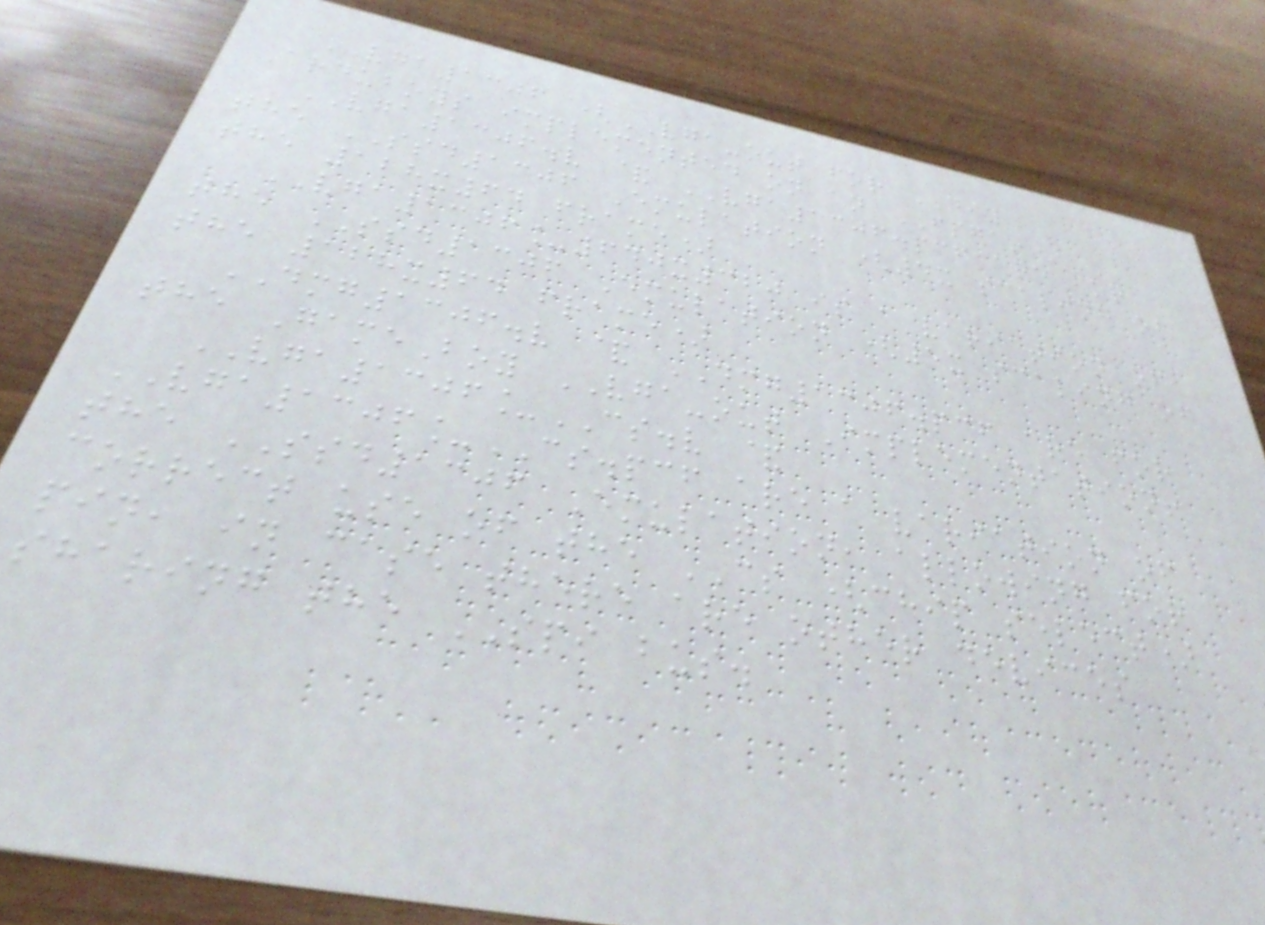VGA1306 (VGA-out for DIY
Arduboys implemented on an FPGA!)
VGA1306.v & VGA1306.pcf are for
the SSD1306 Emulation (4x scaling of
the 128x64 frame)
VGA1306_640x320 is a variation of
the SSD1306 Emulation (5x scaling of
the 128x64 frame)
DMG1306.v & DMG1306.pcf are for
the GameBoy VGA-out Implementation!
VGA1306_CS.v &
VGA1306_CS.pcf are a variation of
the SSD1306 Emulation, allowing for
correct use of the CS (chip select)
pin, in case there are other devices
sharing the SPI bus.
